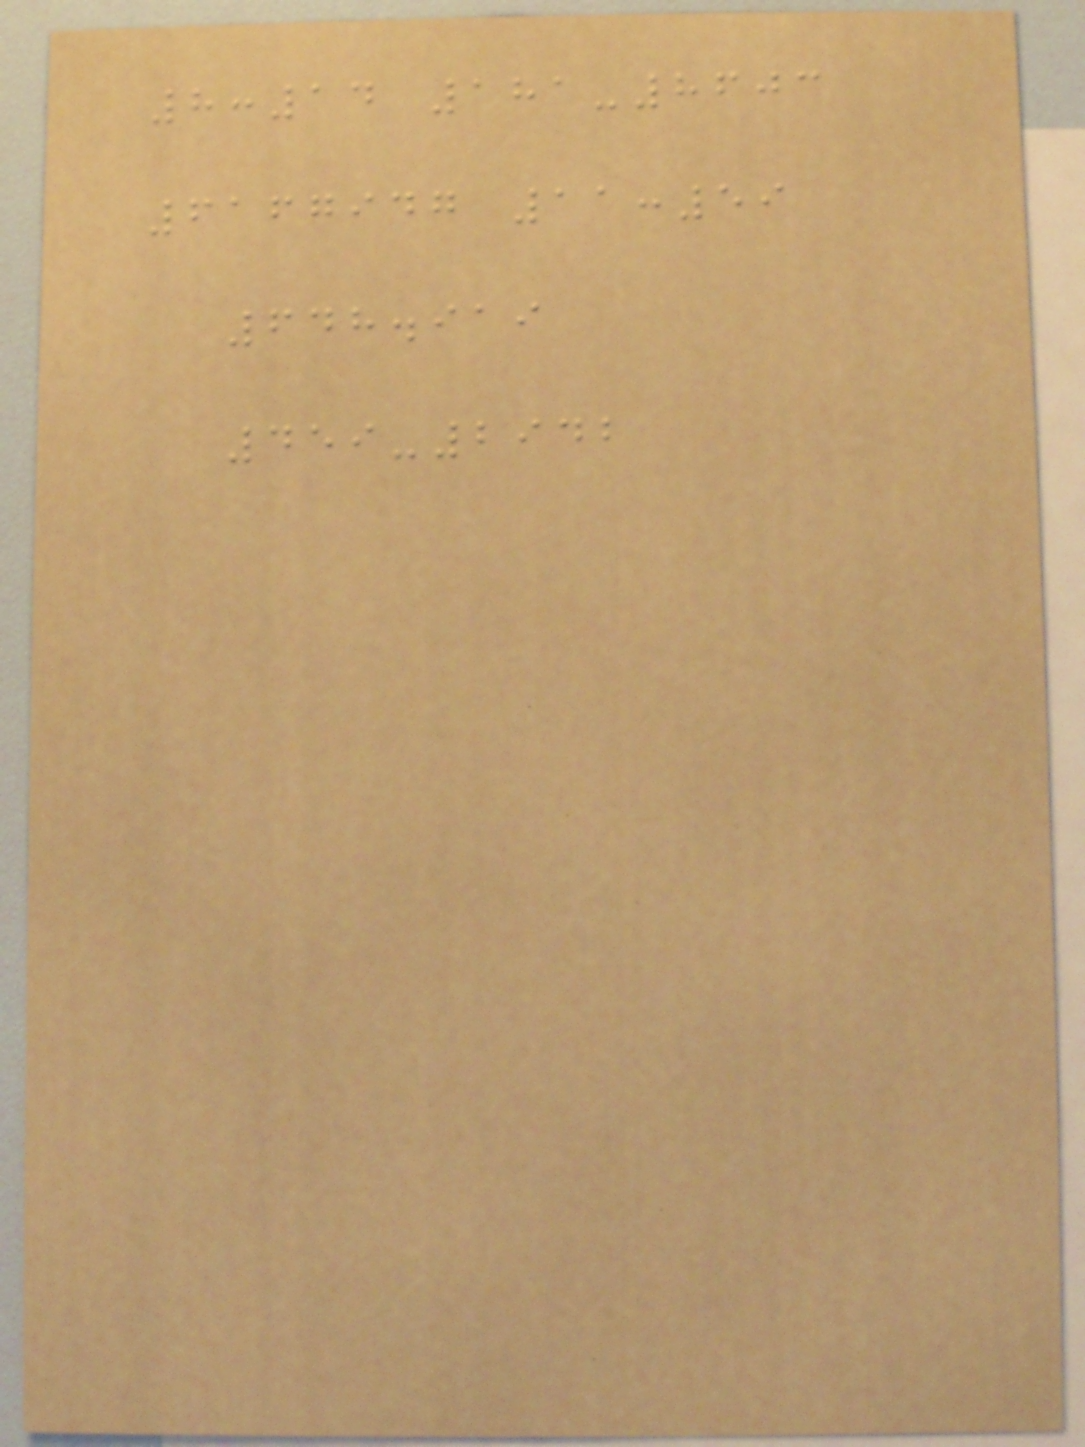8:14 181-8603
6167947 11:59
648.919
459-2942
